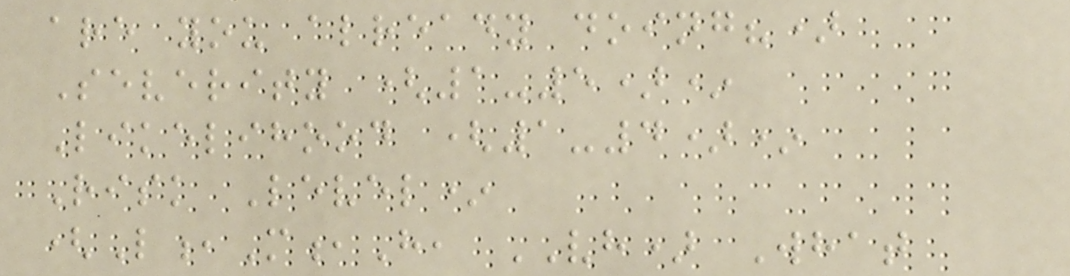are you already doing?)
Severity (1-5)*
Likelihood (1-4)*
Risk Level*
(L,M,H, VH) What
